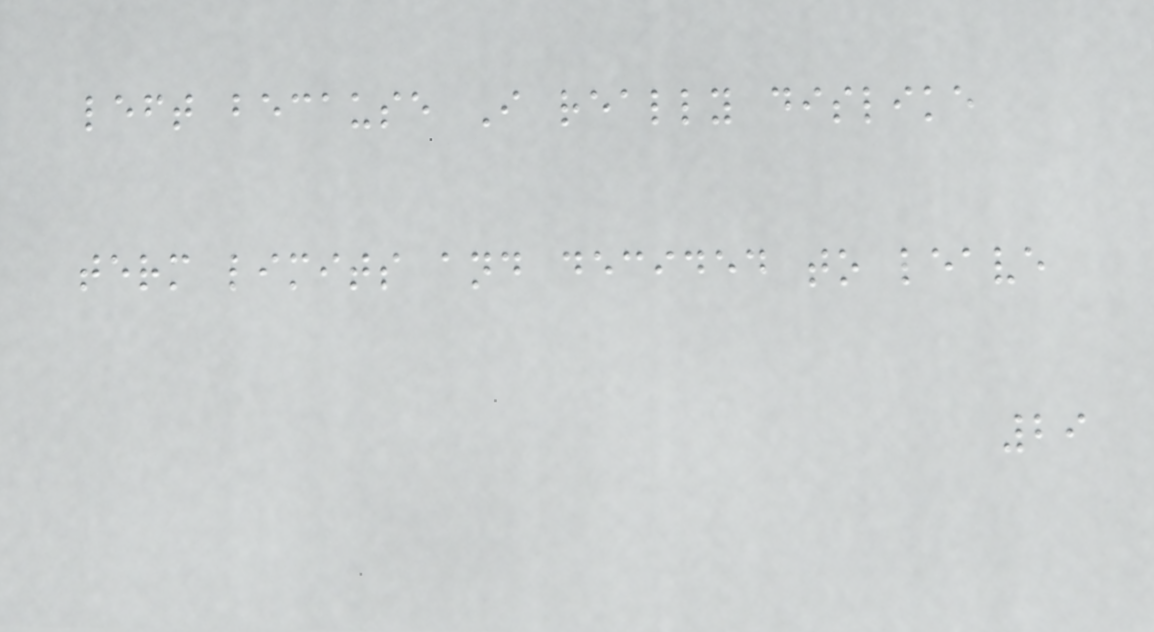left because I really dislike
term limits and decided to leave
29
